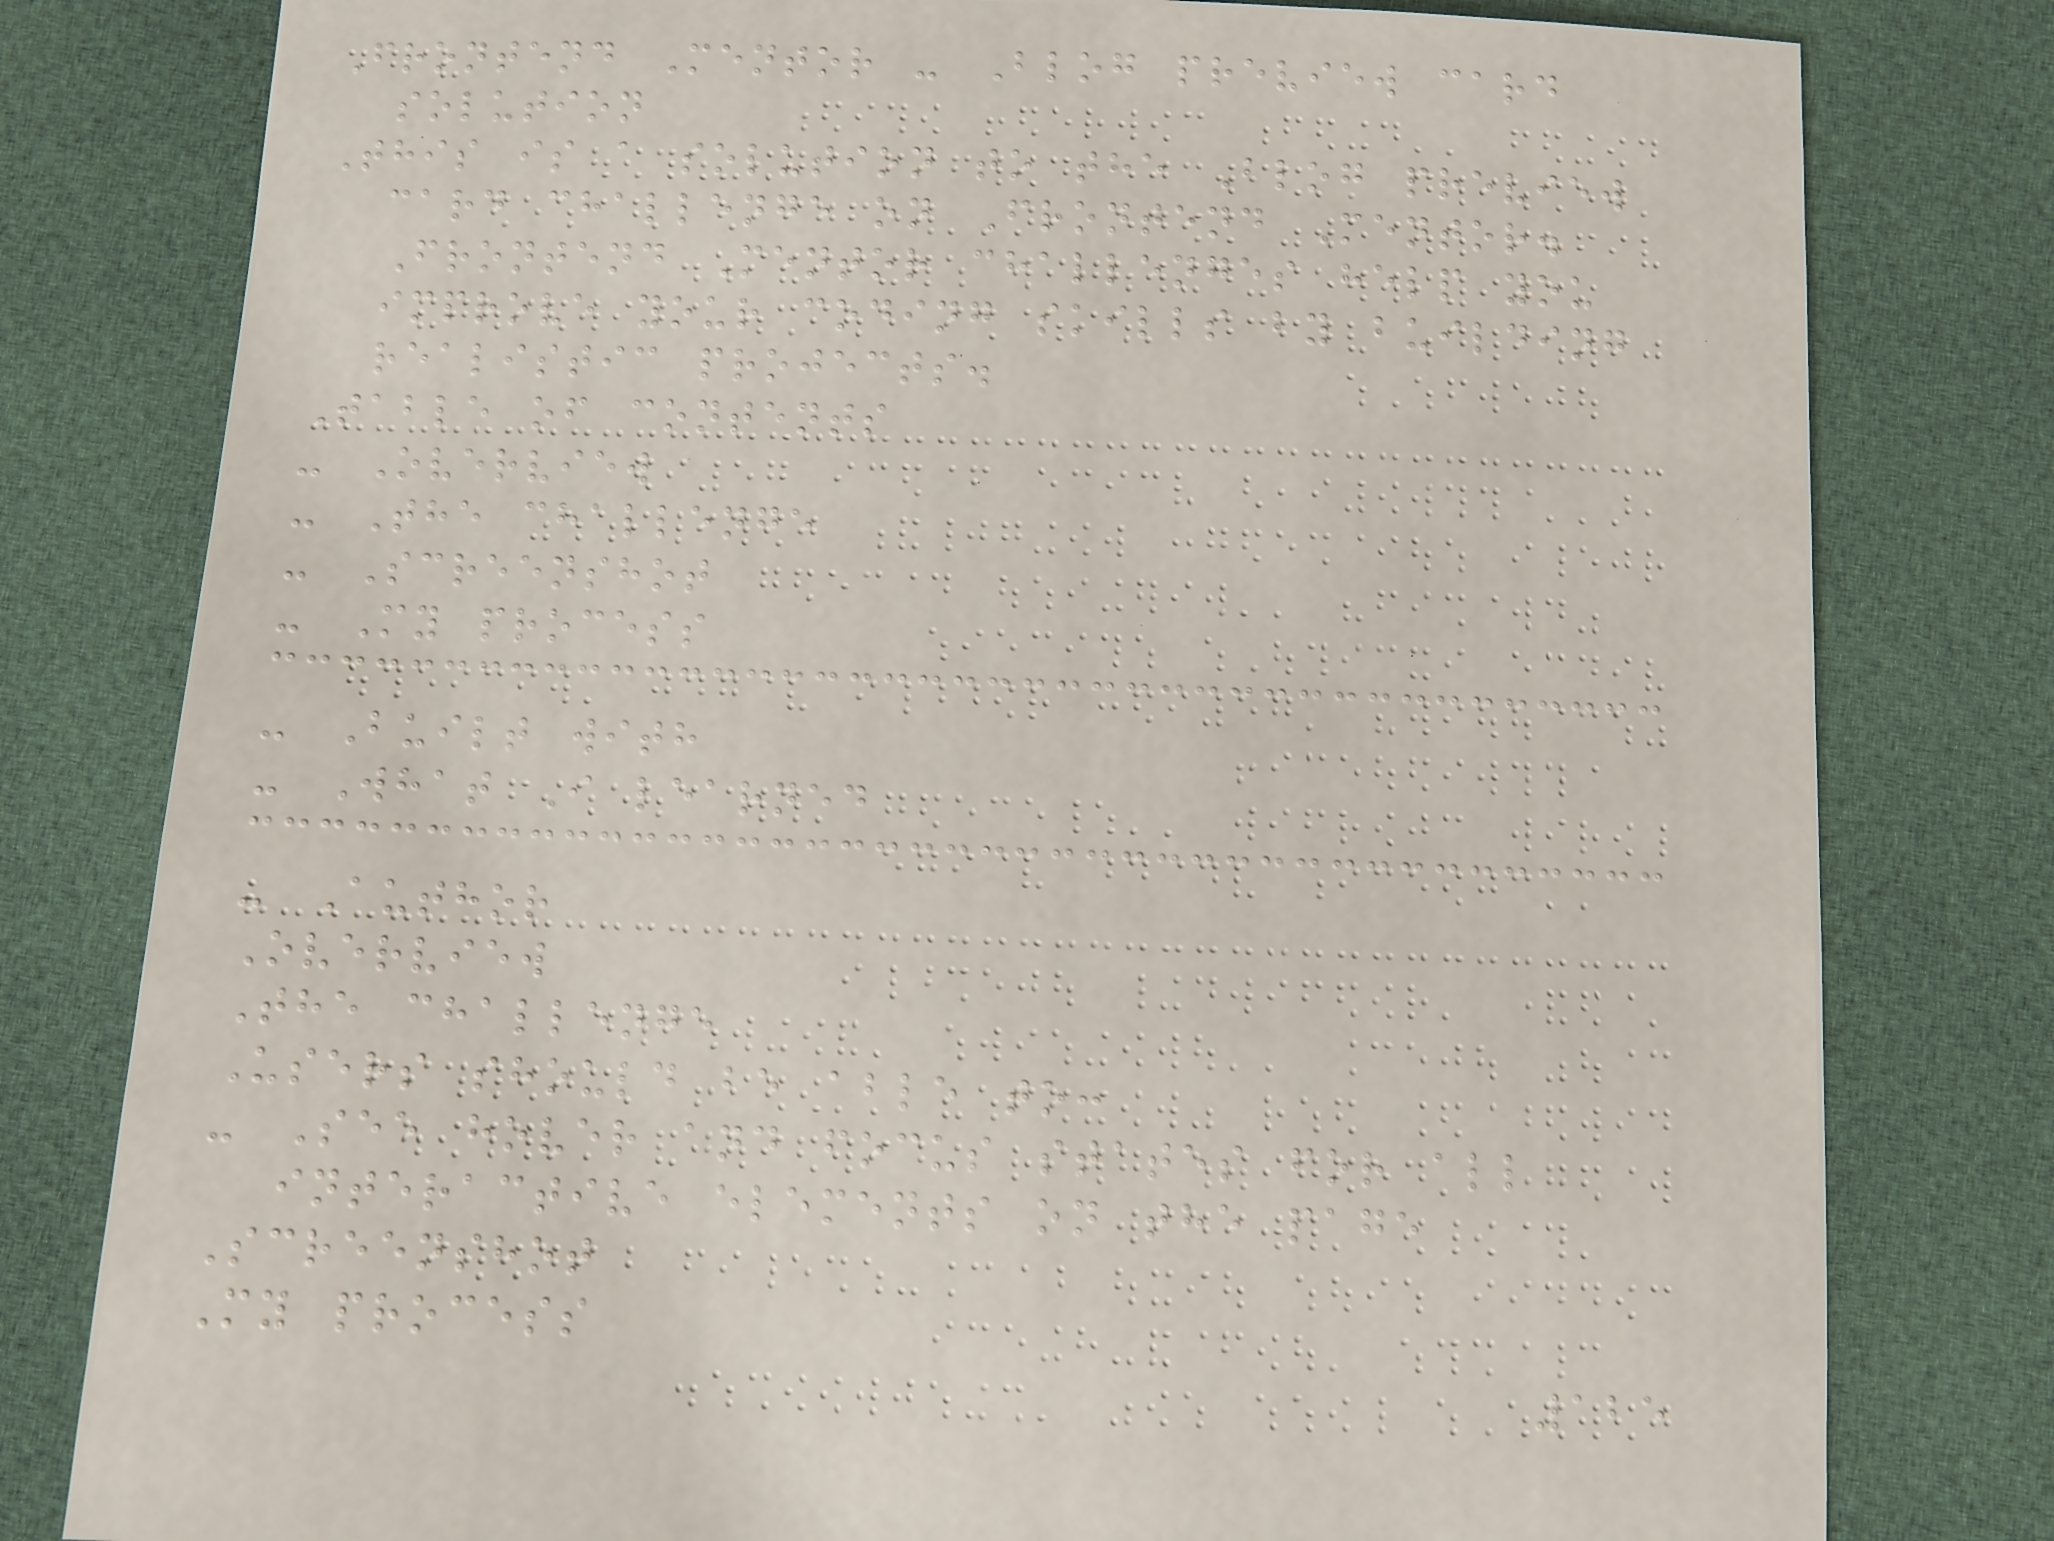Frontend Mentor - Blog preview card
solution
This is a solution to the Blog preview
card challenge on Frontend Mentor.
Frontend Mentor challenges help you
improve your coding skills by building
realistic projects.
Table of contents
- Overview
- The challenge
- Screenshot
- My process
- Built with
- What I learned
- Author
Overview
The challenge
Users should be able to:
- See hover and focus states for all
interactive elements on the page
Screenshot
My process
125
